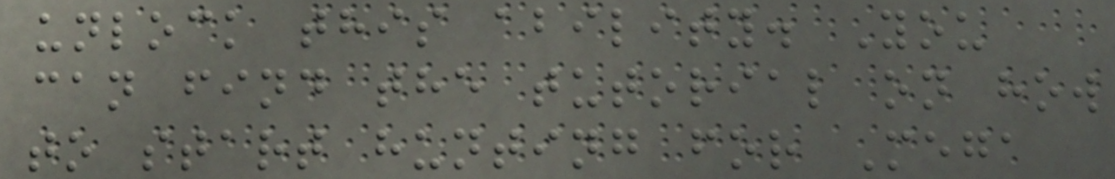unlock this ability. You
can find the tutorial on how
to start hunting for Mega
